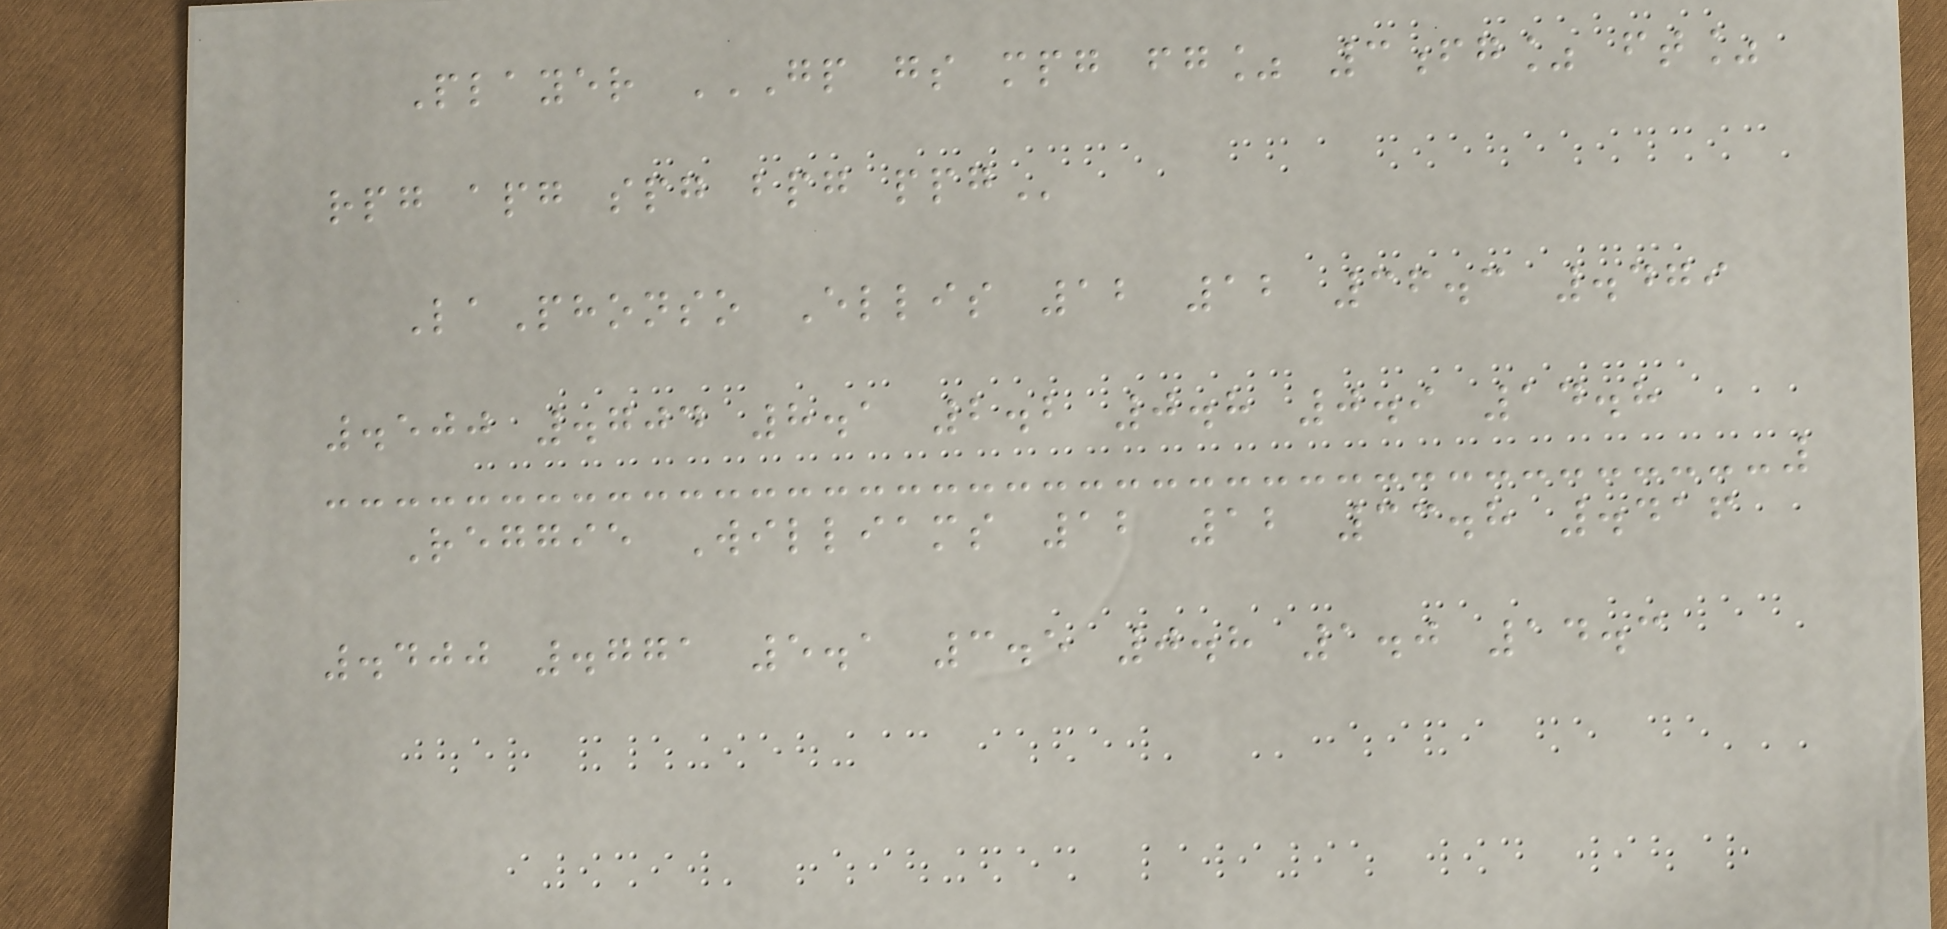Player GP GS MPG FG% 3FG% FT%
RPG APG SPG BPG PPG
LaPhonso Ellis 12 12 36.3 .479
.500 .704 8.1 2.2 0.8 0.9 14.8
Reggie Williams 12 12 33.8 .416
.400 .771 5.1 3.5 0.8 1.0 14.3
